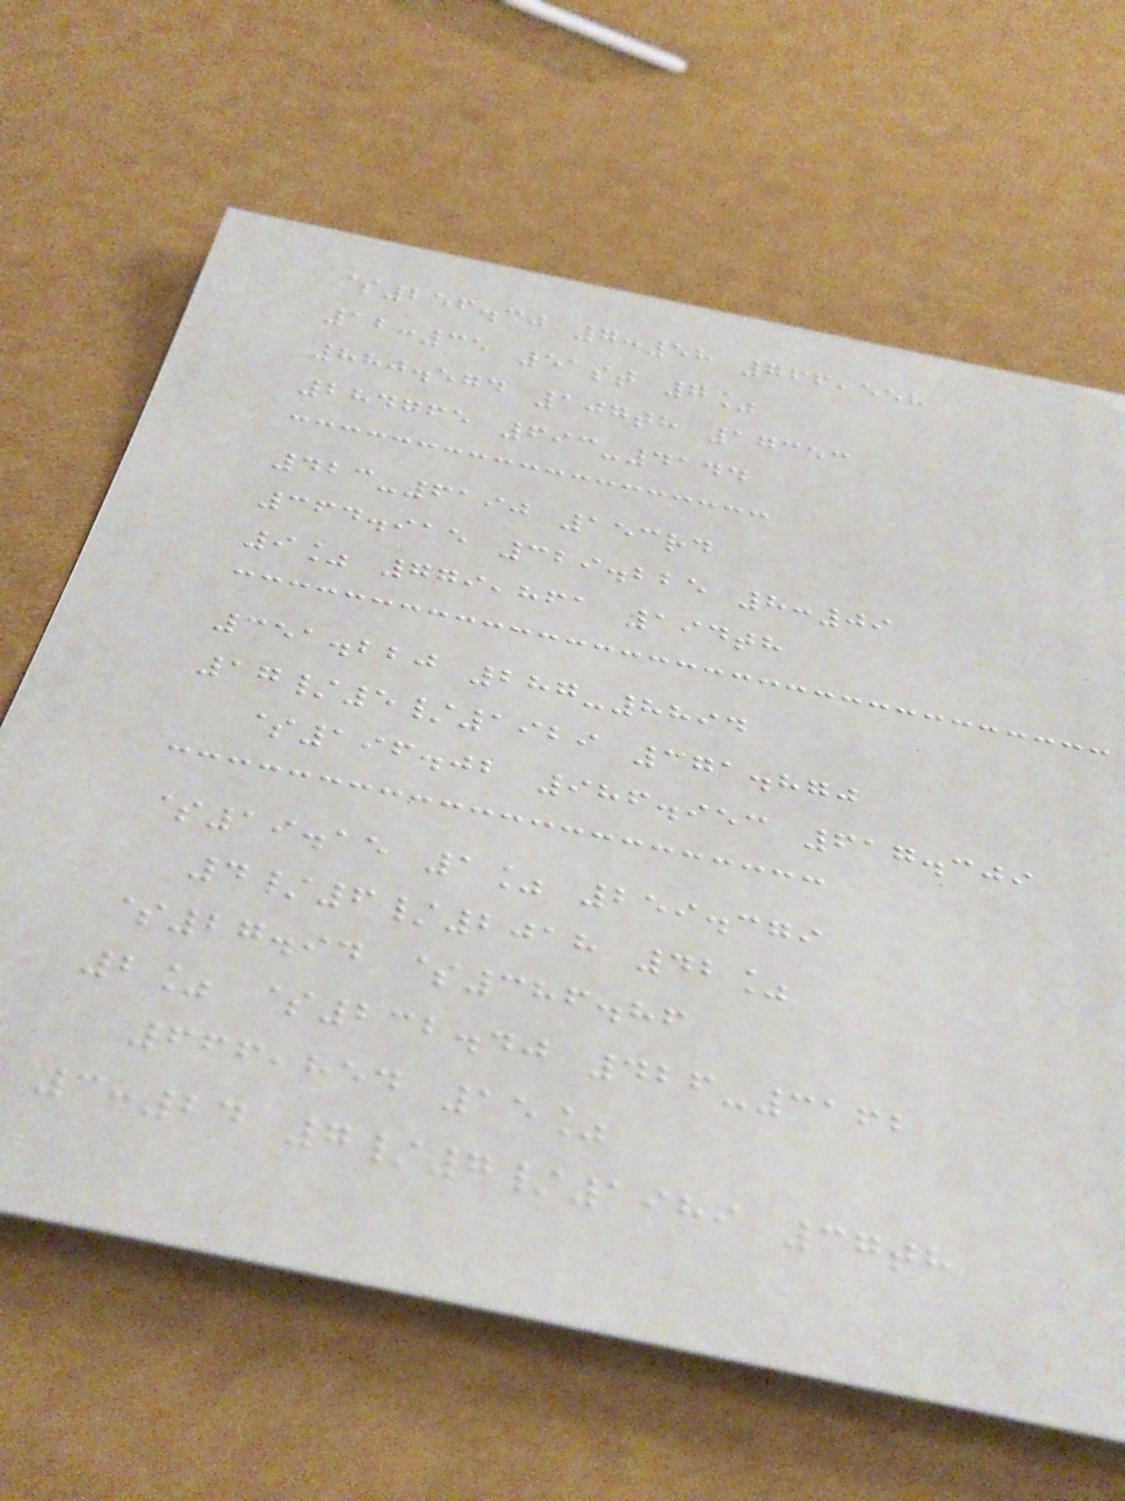$256.30 7:58 766,558
12:35 51st 7%
880.574 107th 17353
284765 693-4144
423-6190 153rd
364.915 329.225 8:09
9% 779,861 194th
351.220 287-8894
17/5/1929 371.870
$196.02 986.953 617.309
$19.15 1% 259.379
4/6/2018 42%
$27.94 $386.86
2% $232.40 426-3162
666,854 15%
3:24 7/7/1989 37th
